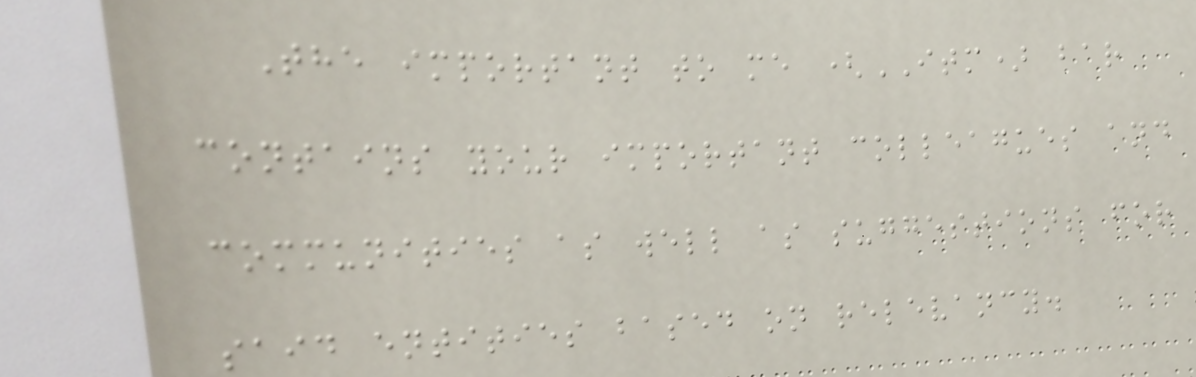The important to me (ITM) bar
contains your important colleagues and
communities as well as suggestions for
said entities based on relevancy.
